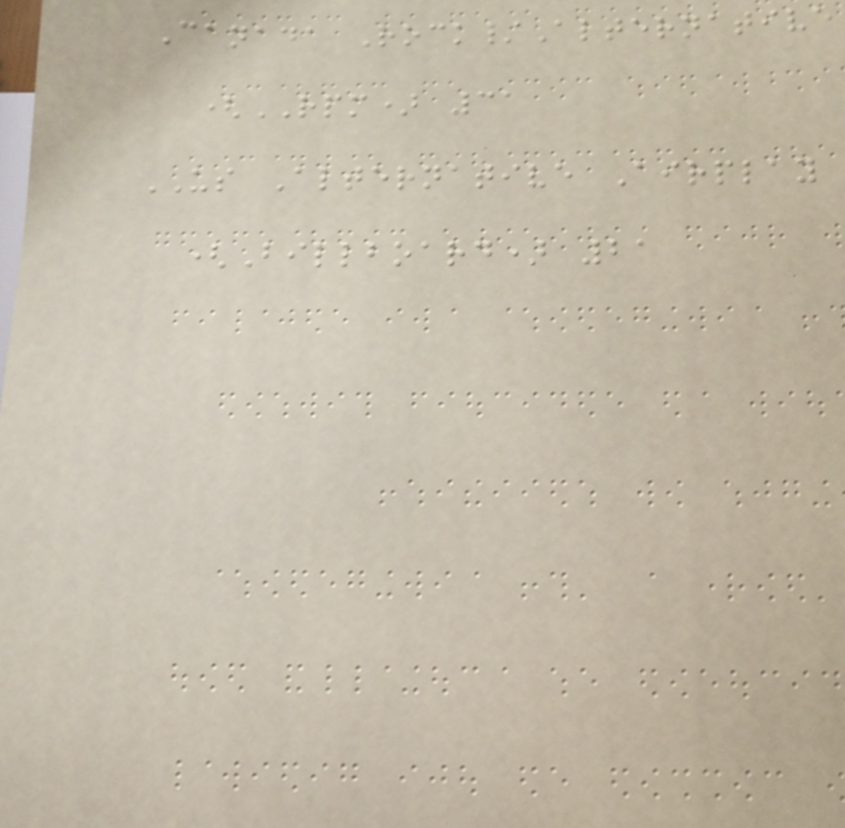Canada Rock/Alternative
(RPM) 31
US Alternative Airplay
(Billboard) 21
